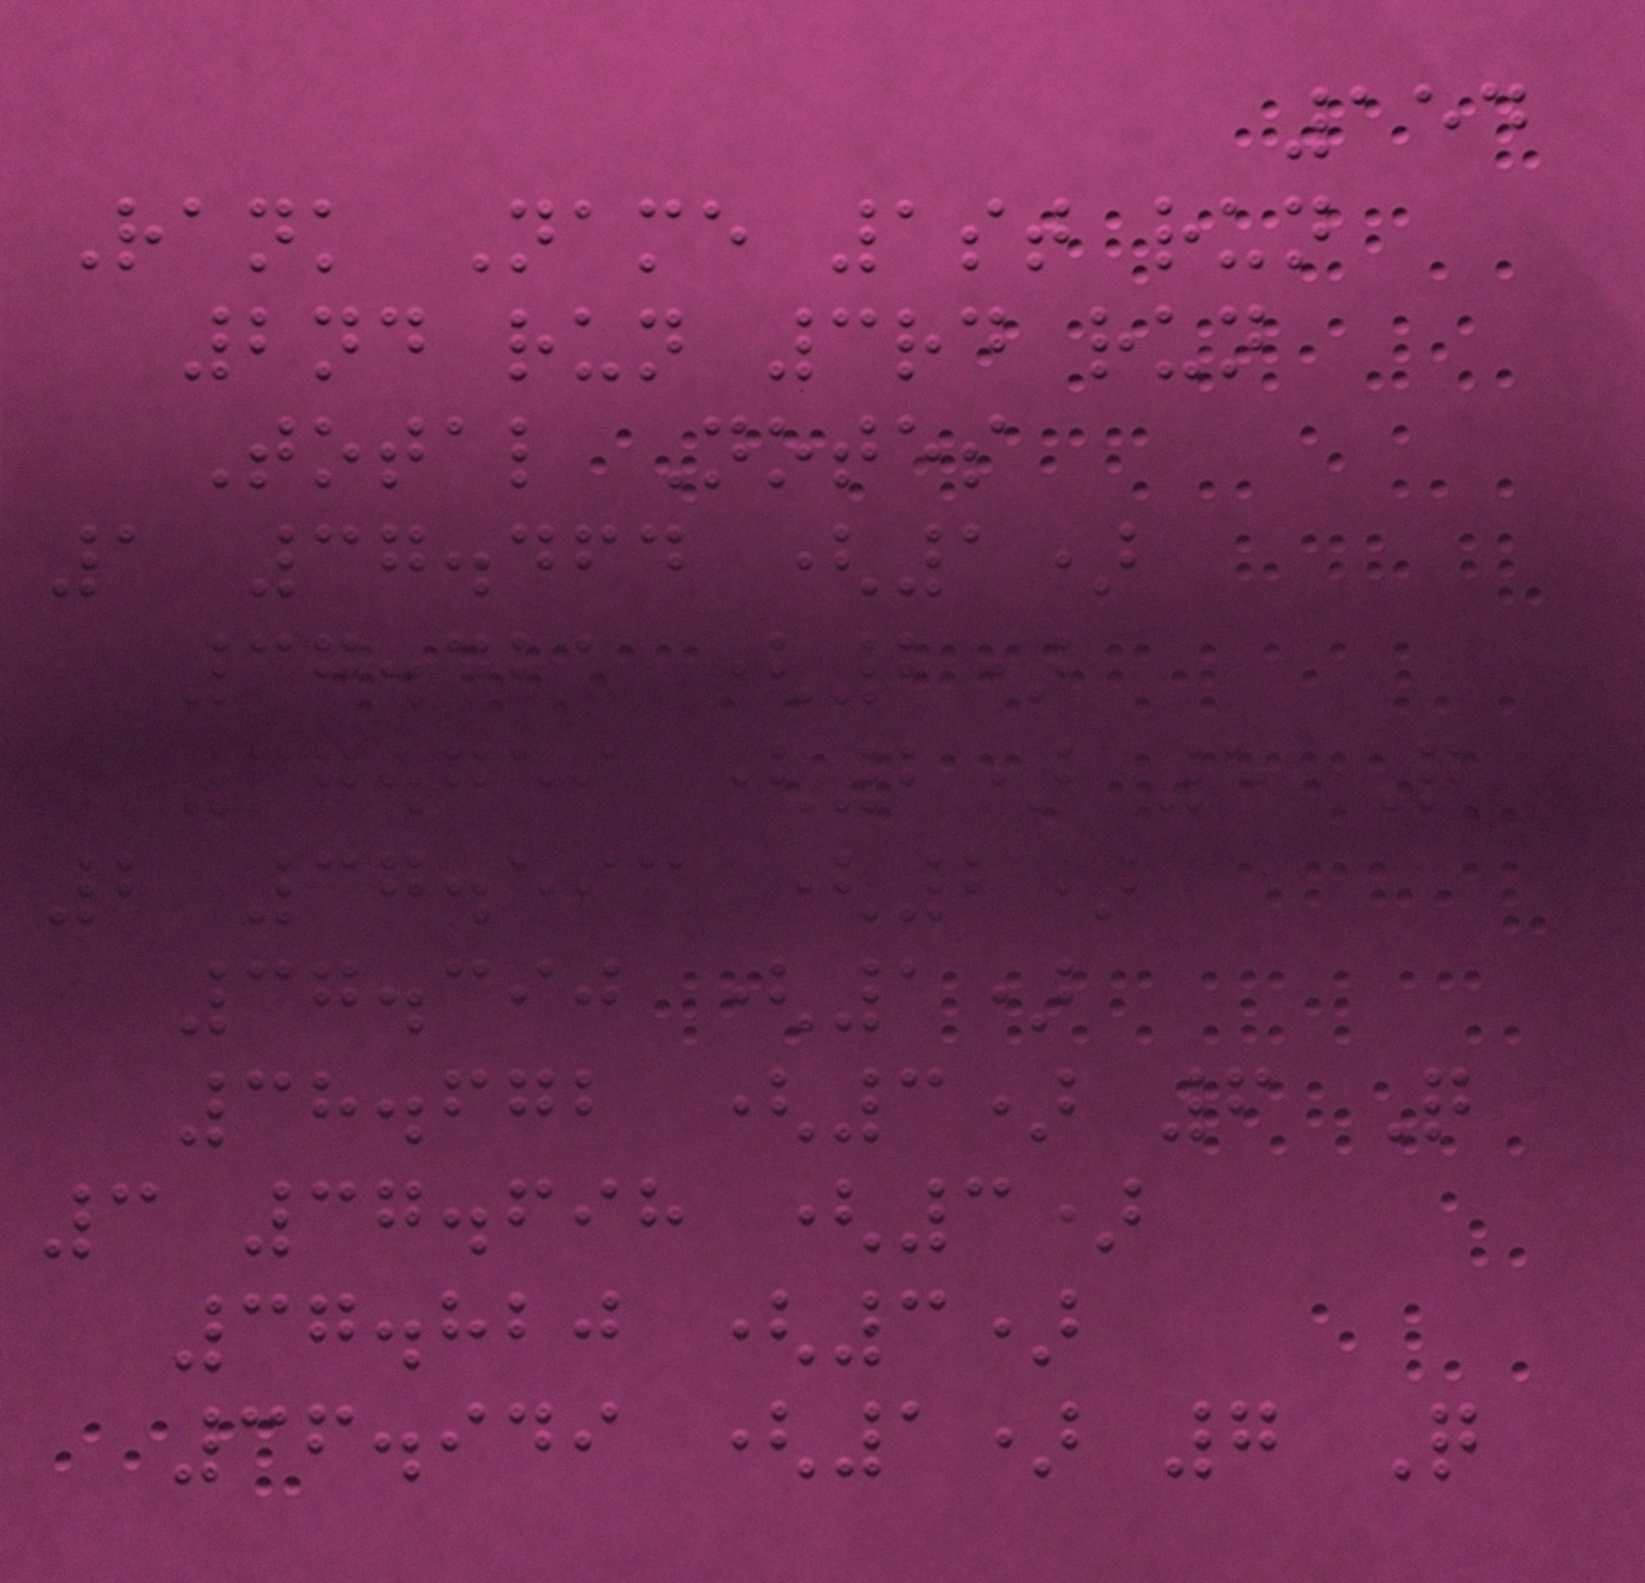154
Rank Name 1st run
2nd run 3rd run
Total Notes
1 37.464 (1)
37.421 (2)
37.759 (2) 5 Q
2 37.593 (2)
37.390 (1)
38.672 (3) 6 Q
3 37.698 (3)
37.820 (3)
36.949 (1) 7 Q
